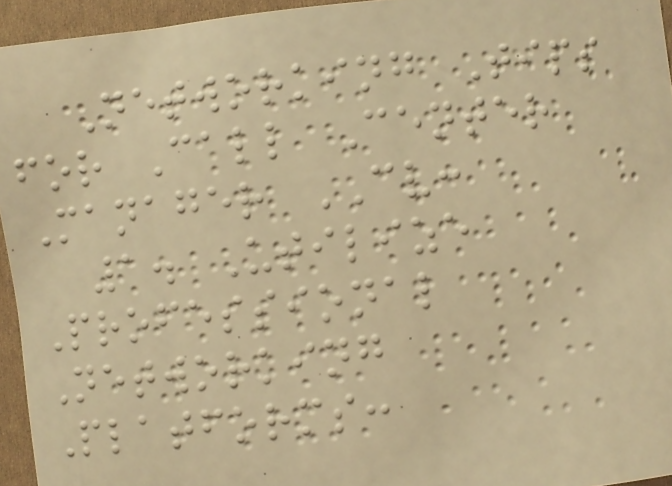Networking Tips
for Call Center
Manager CV:
1. Utilize
Professional
Networking
Platforms:
